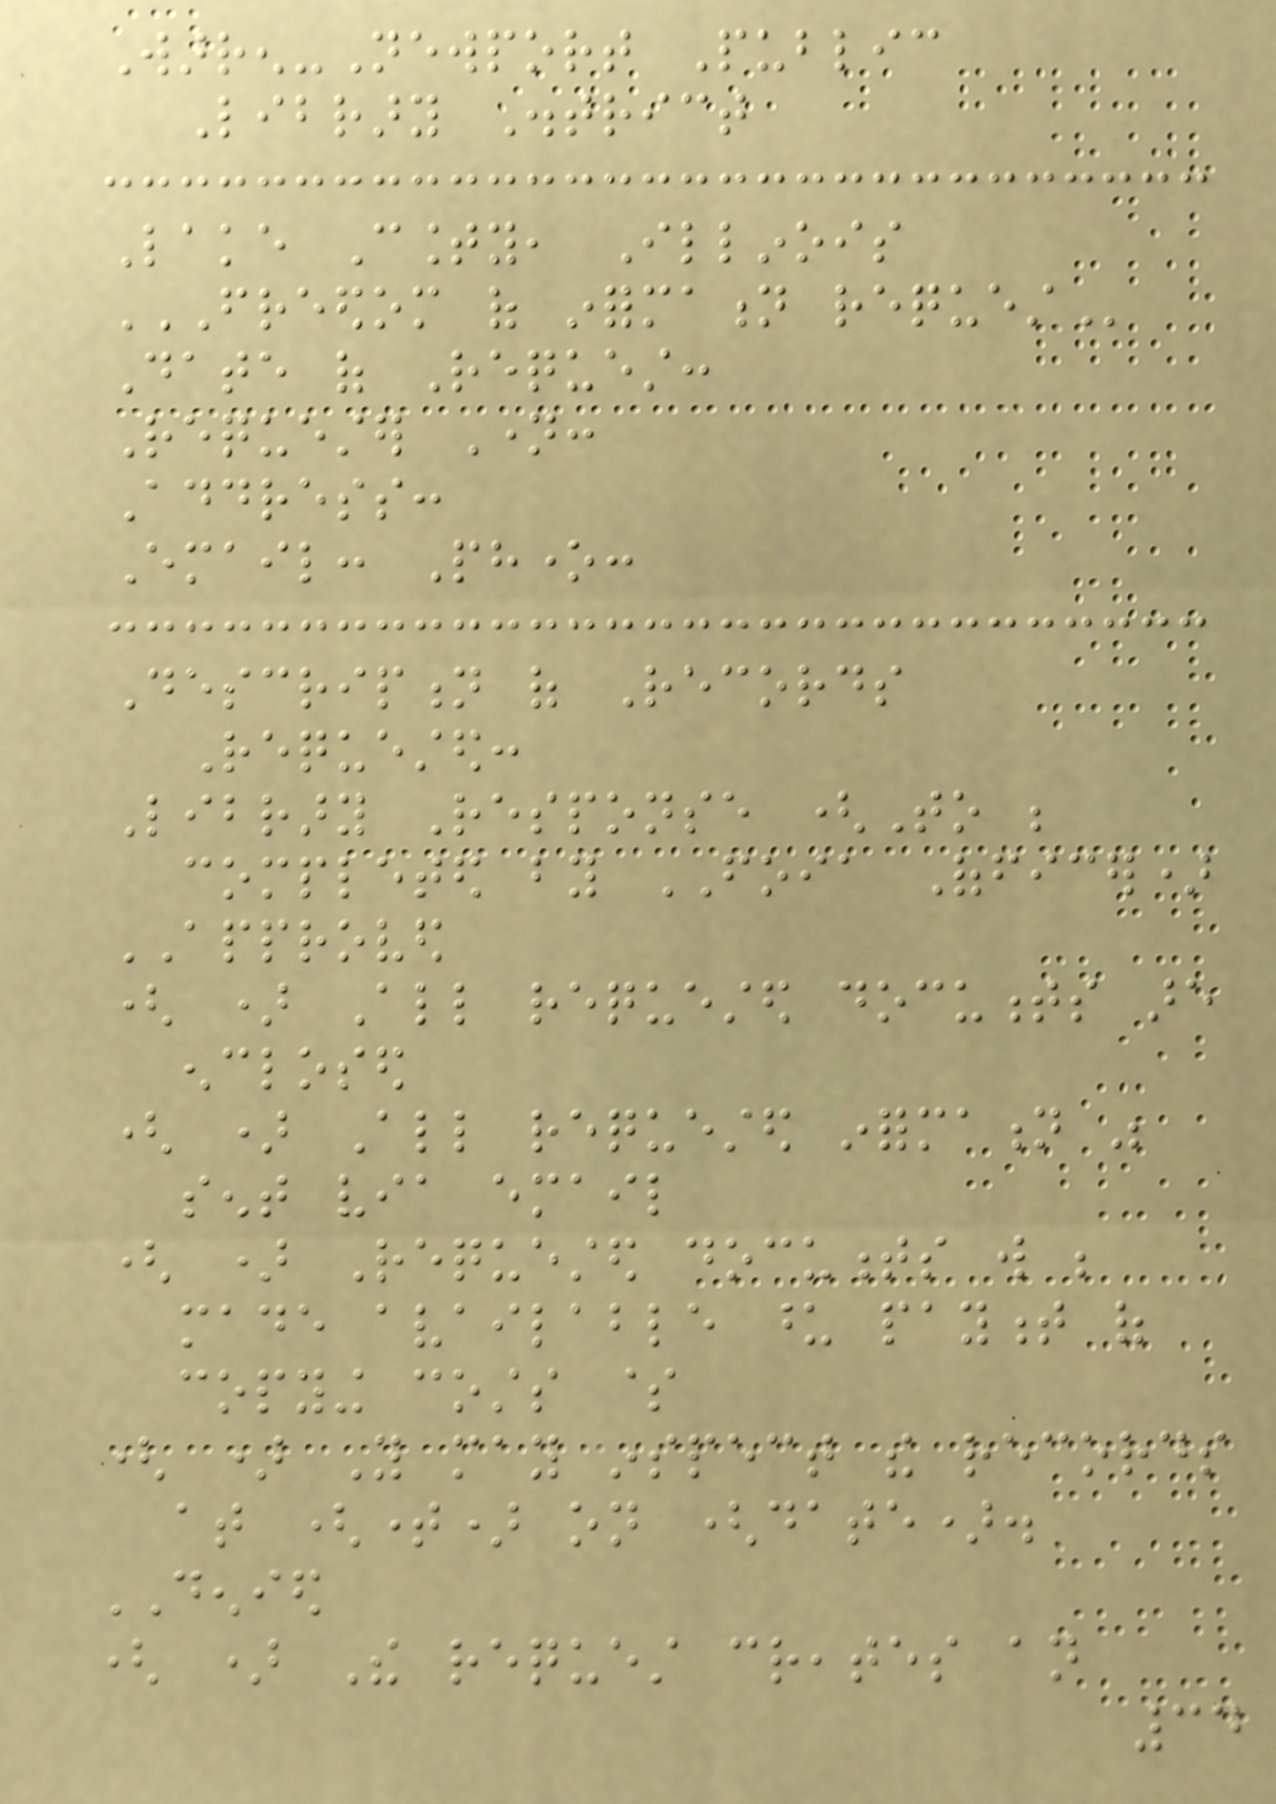Warren-Newport Public
Library District
Lake County, Illinois
FREEDOM OF INFORMATION REQUEST
Date of Request:
Requester Name:
Address:
Email: Phone:
Description of Records
Requested:
Library Response (To be
completed by FOIA Officer)
APPROVED
( ) All requested documents are
enclosed
( ) All requested information was
sent via email
( ) Requested documents will be
made available upon payment of
copying costs $
( ) You may inspect the records
at (time) on (date).
DENIED
( ) The request creates an
34
